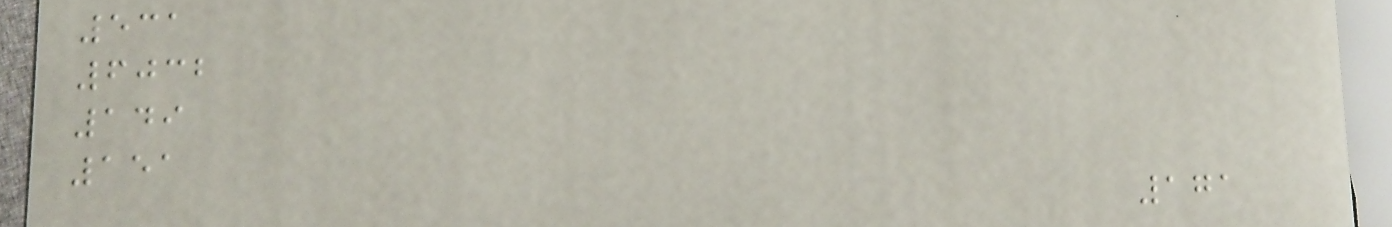531
6032
149
151
171
